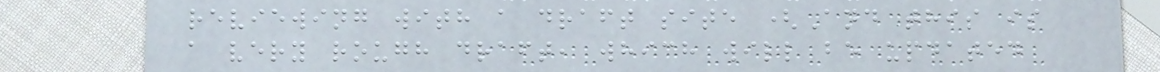reviewing with a draft site (And this is
a very rough draft, which will be updated
